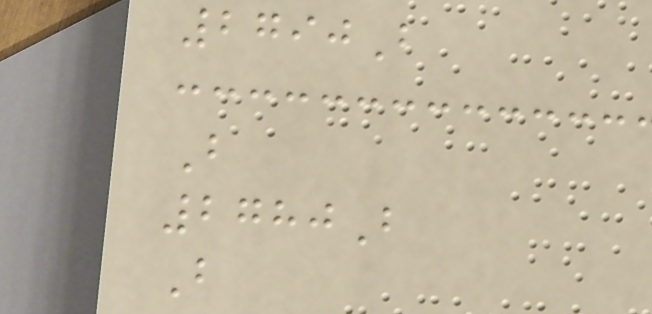2790B
B
2780B
B
